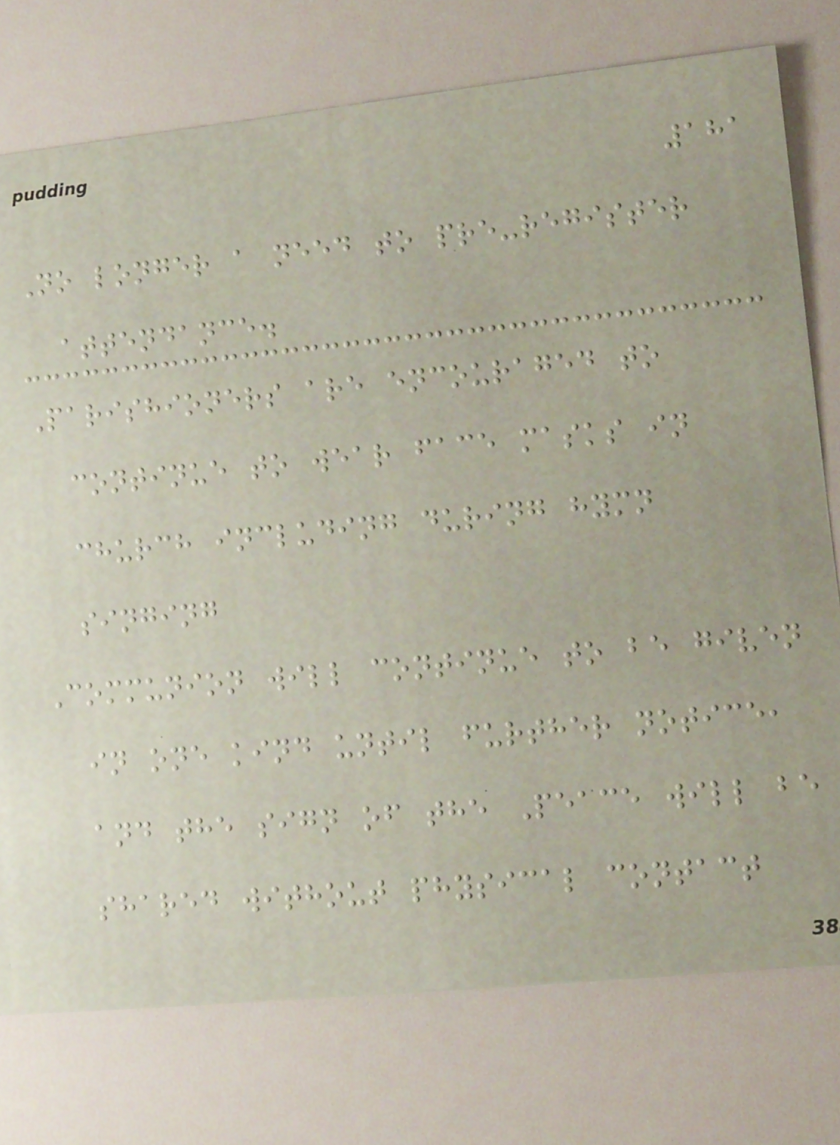181
No longer a need to pre-register
attendance.
Parishioners are encouraged to
continue to wear face masks in
church including during hymn
singing
Communion will continue to be given
in one kind until further notice,
and the sign of the Peace will be
shared without physical contact
